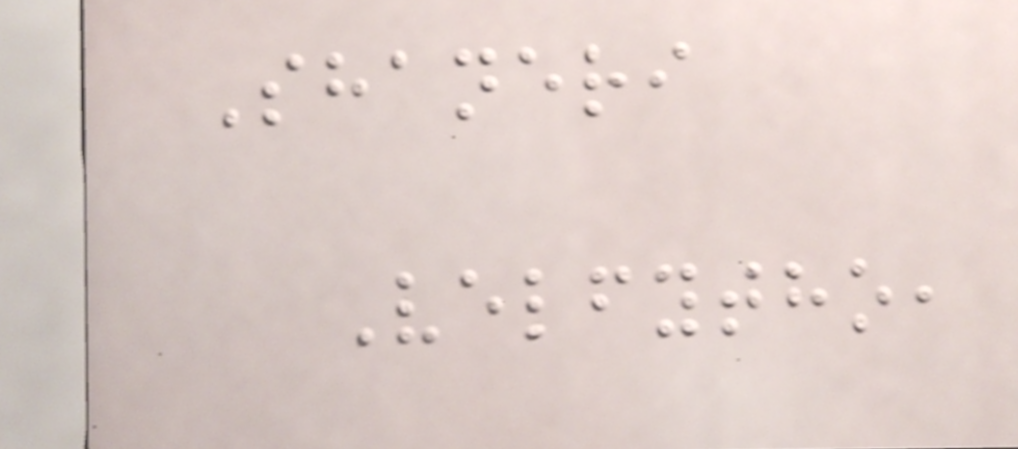Shaneri
Velfytho,
